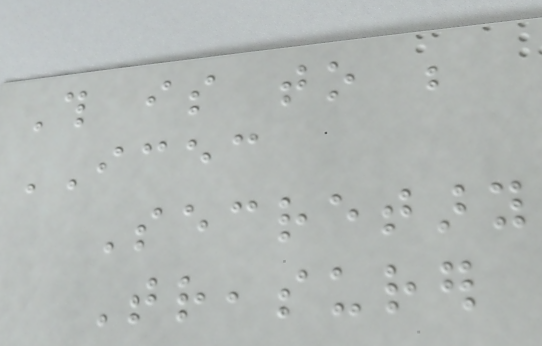This is to be
ICEC
Secretary
Treasurer
